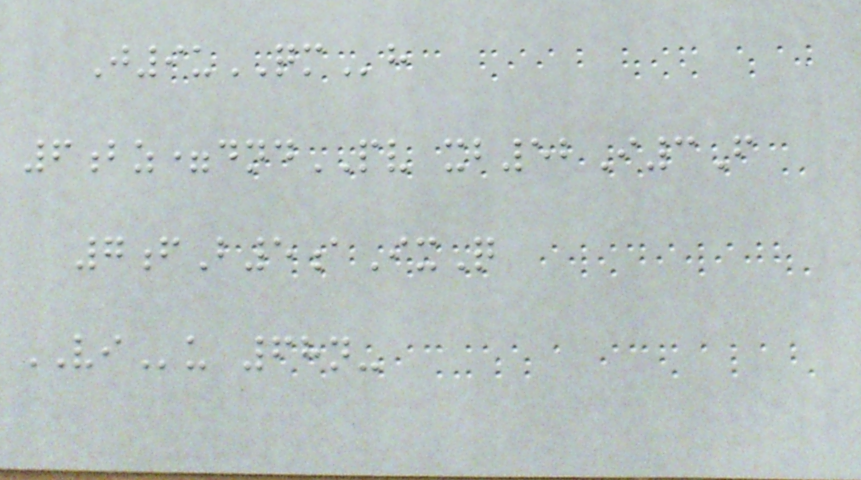J9uQMh
6bz=dndPV xb52I3F
7fB5aIxQ
VIu 68n-
